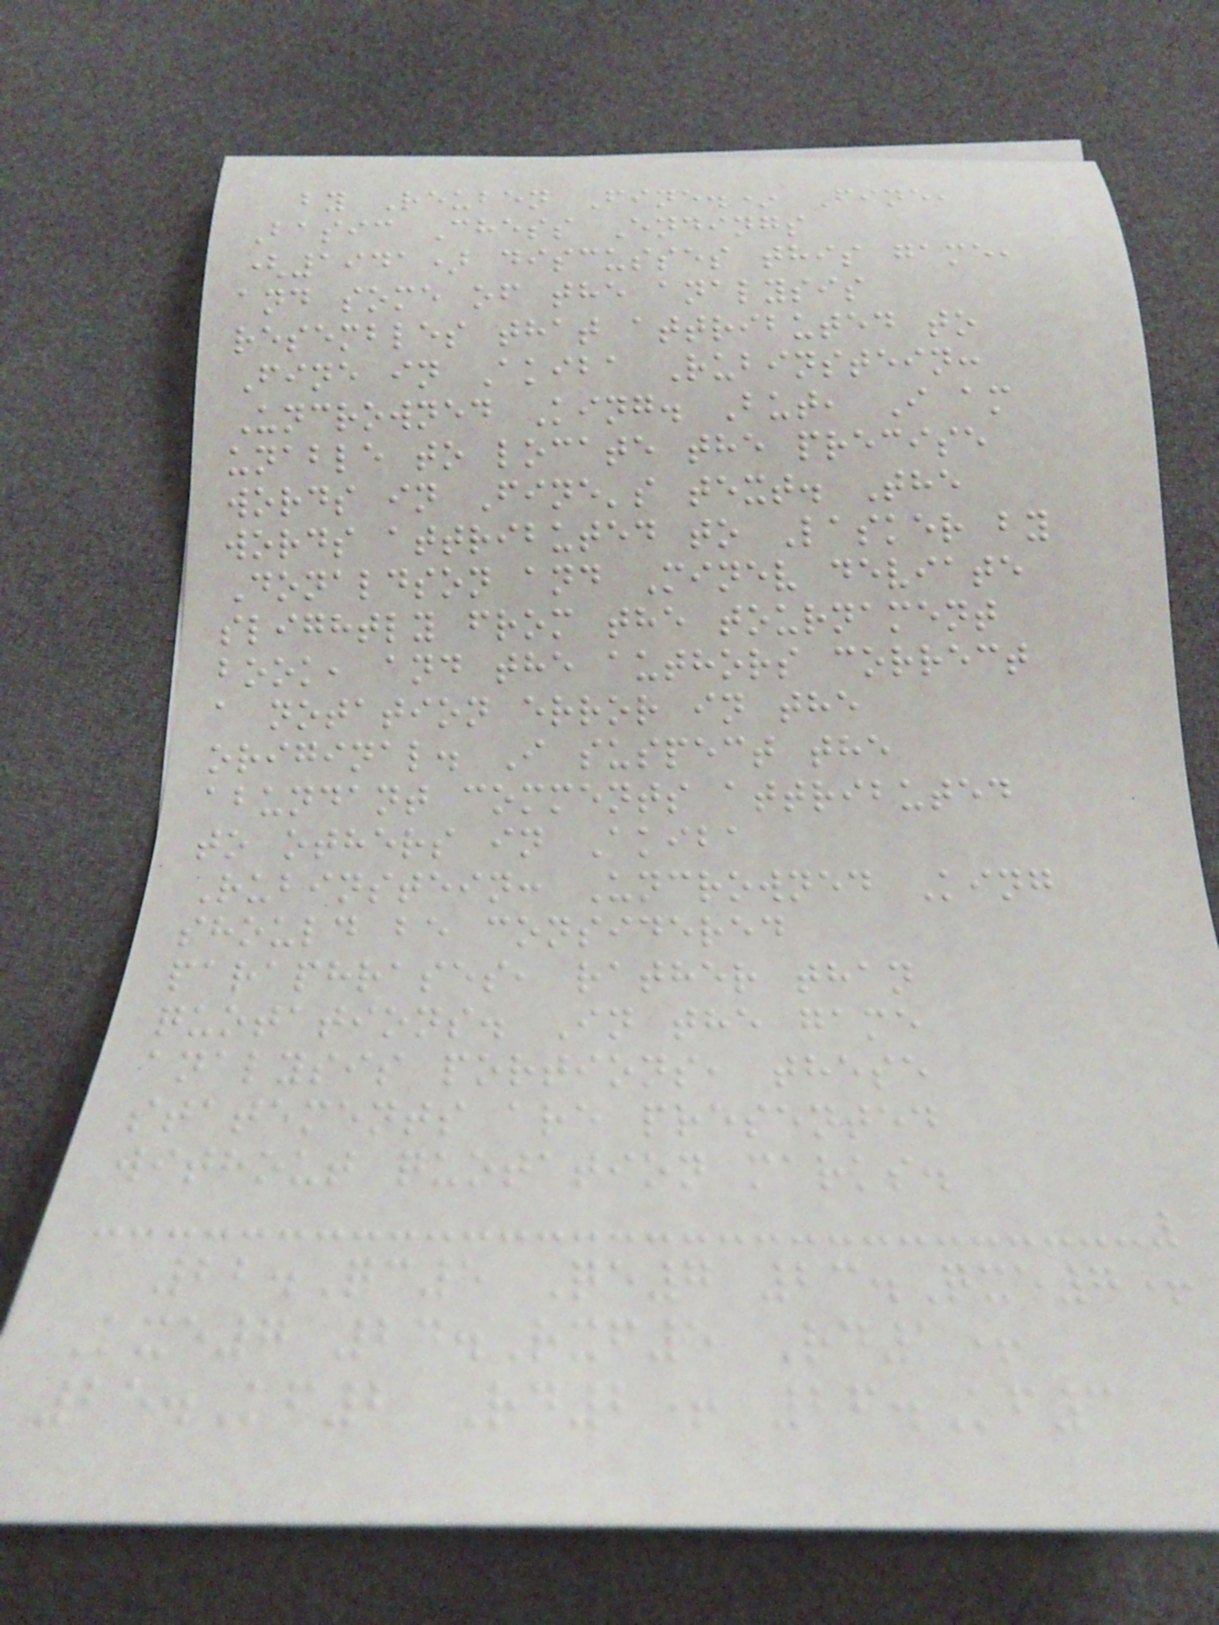by Reuben Fine.* Fine,
Basic Chess Endings
(1941) discusses this game,
and some of the analysis
resembles that attributed to
Fine in Akiba Rubinstein:
Uncrowned King. But, I am
unable to locate the precise
words in Fine's text. The
words attributed to Lasker by
Donaldson and Minev deviate
slightly from the tournament
book, and the authors correct
a notation error in the
original. I suspect the
abundant comments attributed
to others in Akiba
Rubinstein: Uncrowned King
should be considered
paraphrases, rather than
quotations. In the game
analysis portions, these
statements are presented
without quotation marks.
22.Qc5 Qe7 23.Qxe7+
Kxe7 24.Rxf5 Rd1+
25.Kf2 Rd2+ 26.Kf3
